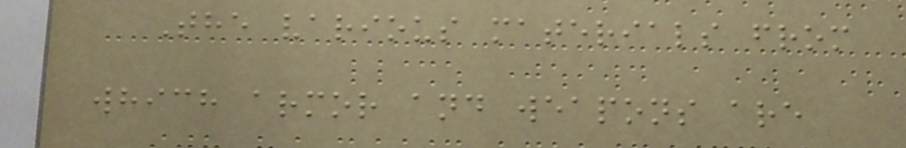The various materials from
which armor and weapons are
